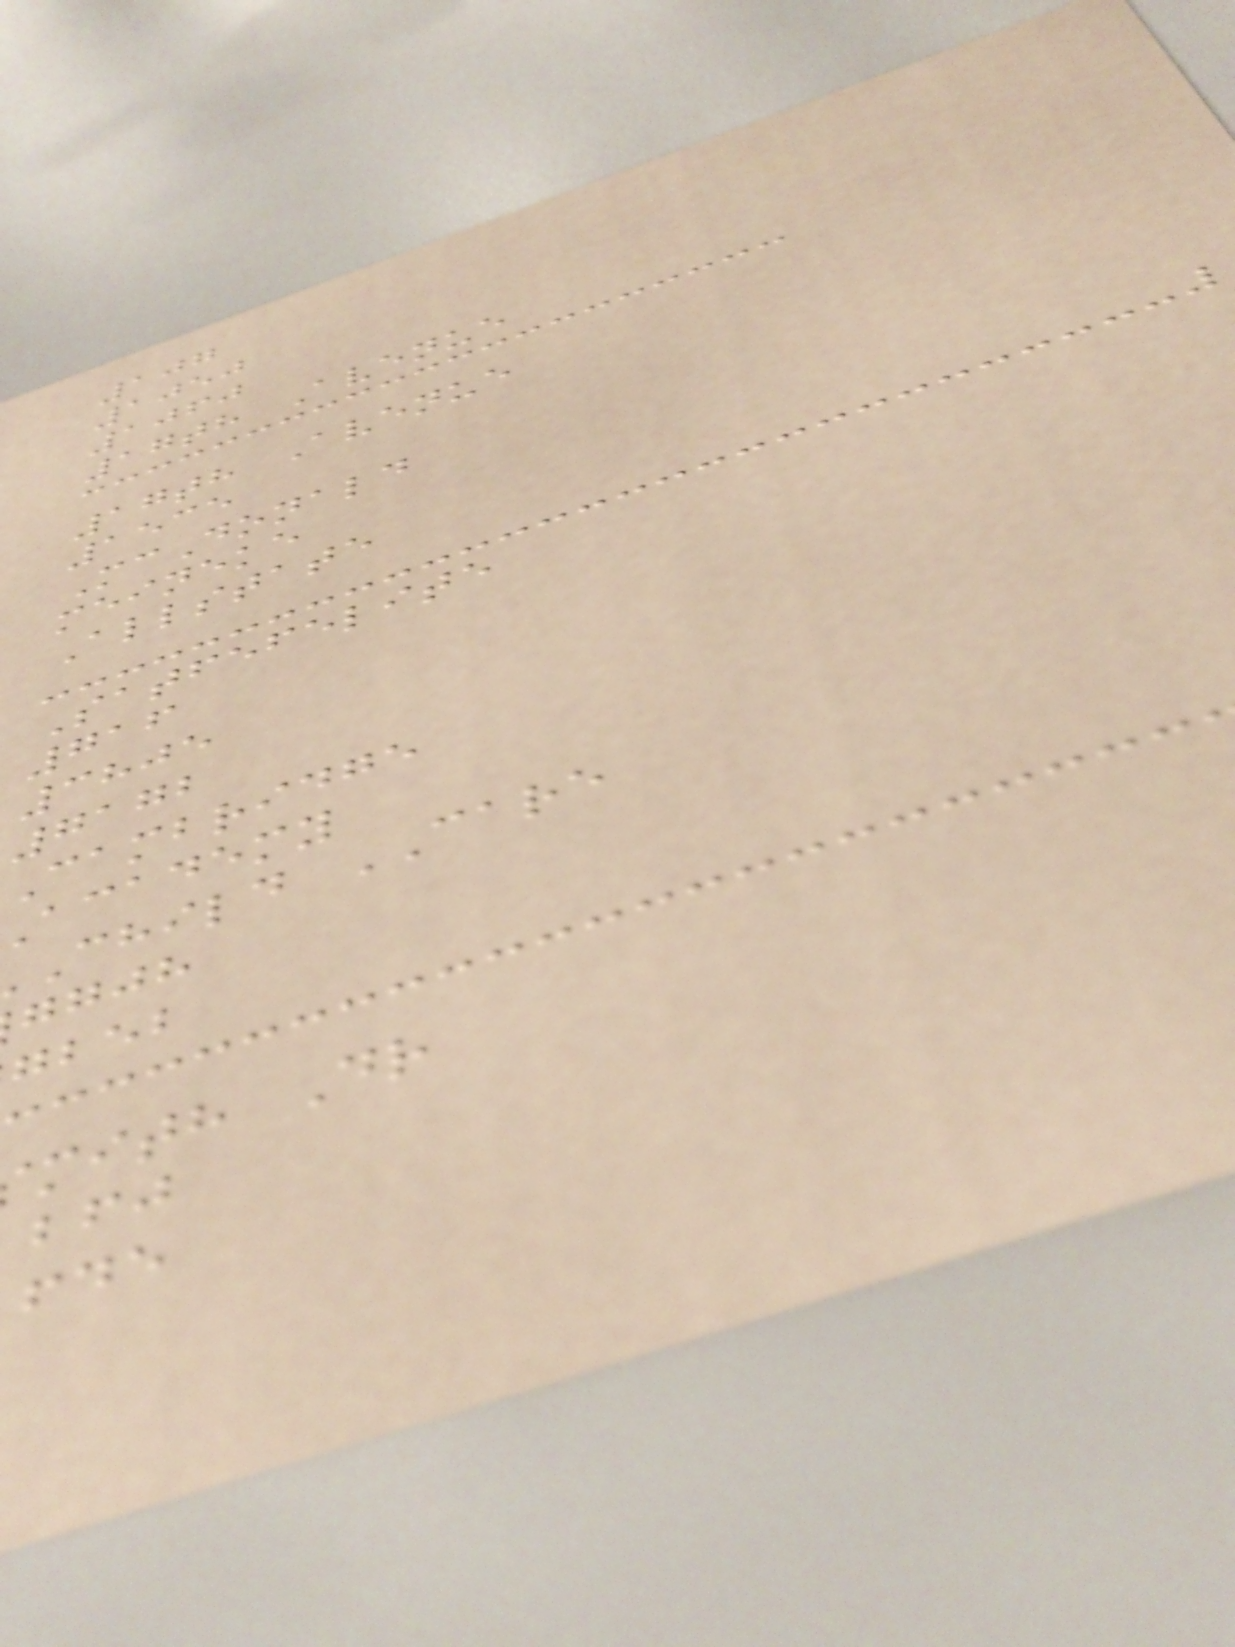107
1050
1060
17th Avenue
17th Avenue
1535
McDonald
meineke
Allstate
Satfefelite
716
3805
7172
Cambridge
academy
child CARE
ggjh
gbeb
mith Dr
